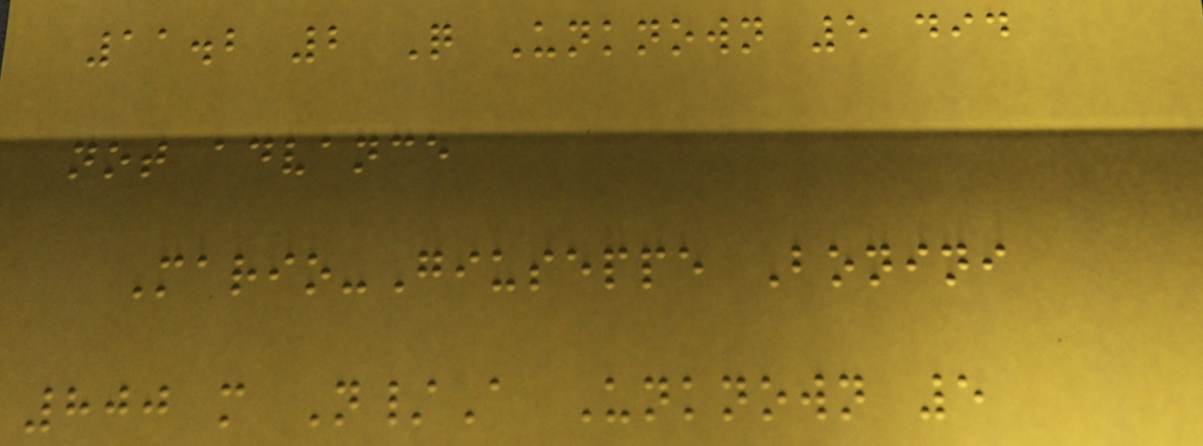11.2 2 Q Unknown 5 did
not advance
Mario-Giuseppe Bonini
800 m N/A Unknown 5
